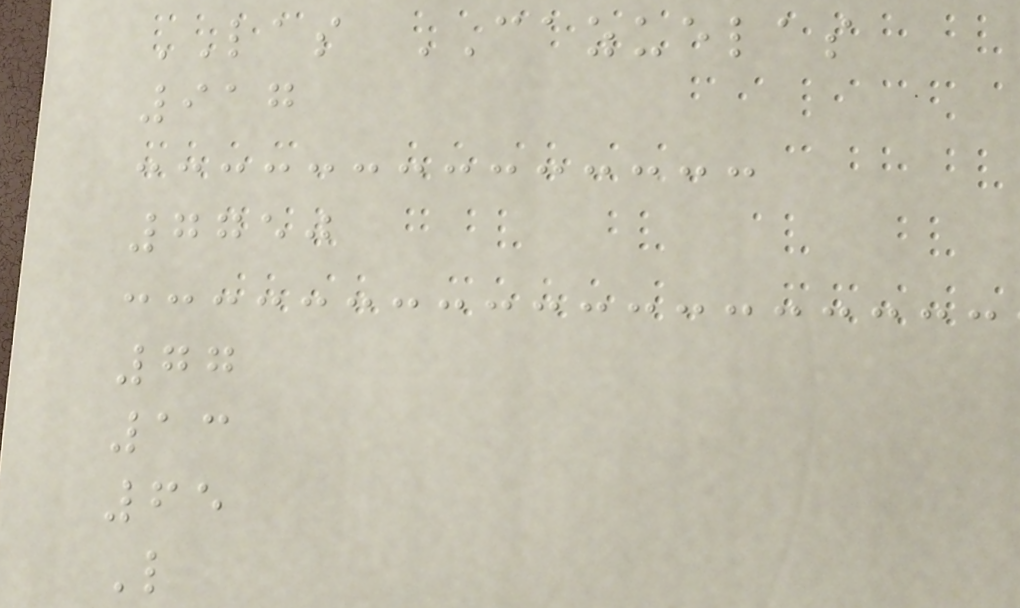LAS CAZUELAS
917
7750
77
13
65
L
